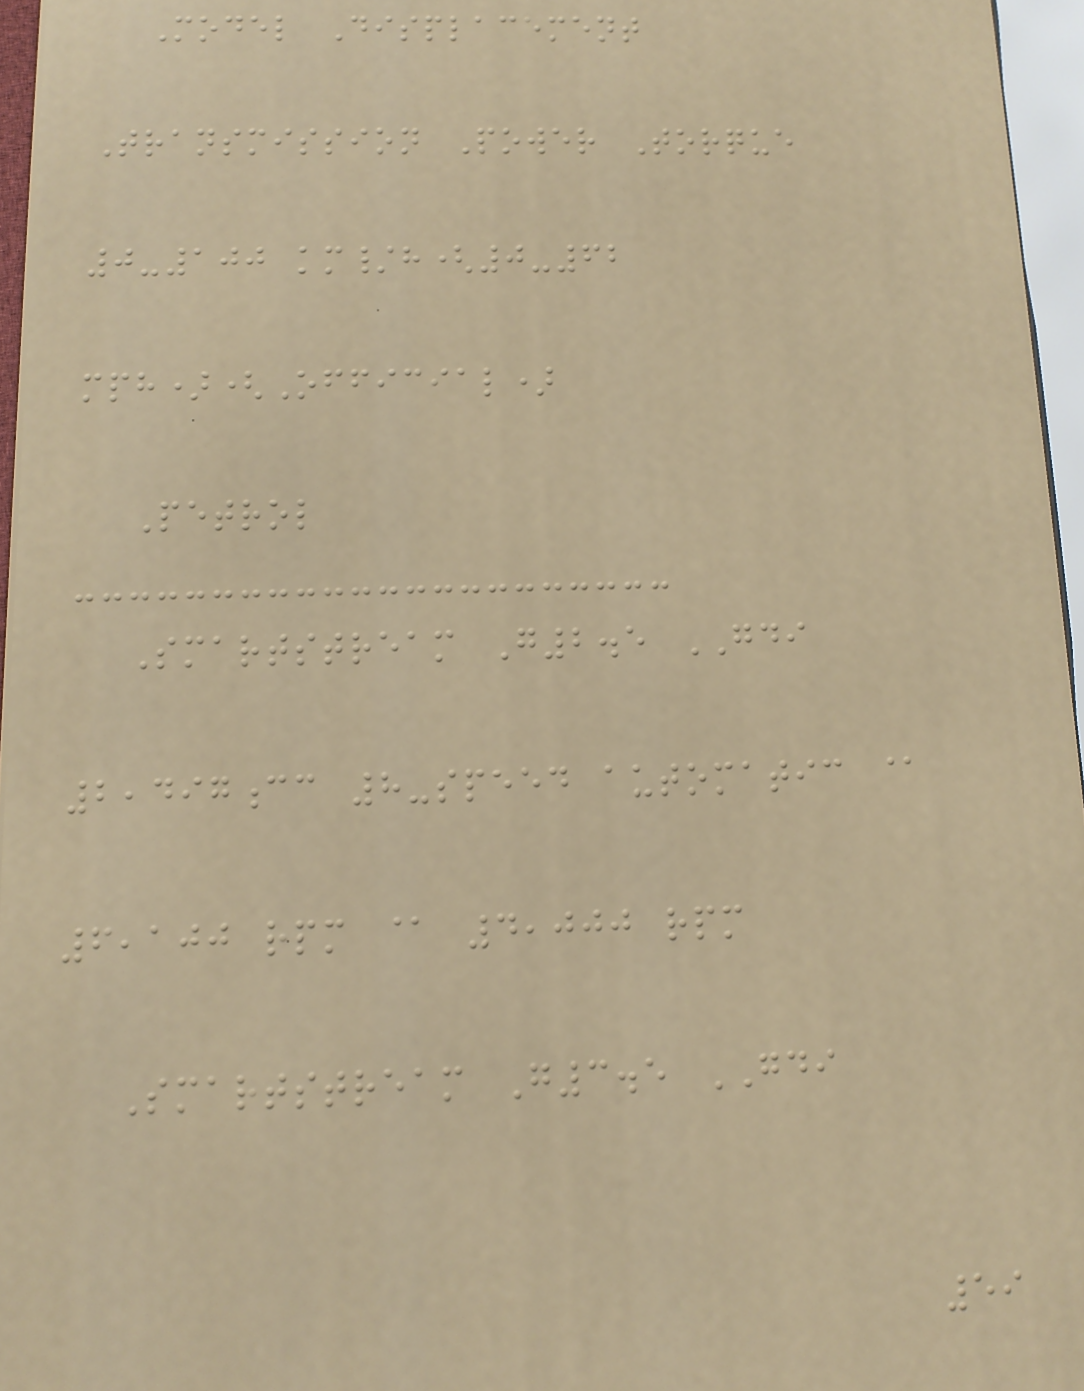Model Displacement
Transmission Power Torque
0-100 km/h(0-62
mph)(Official)
Petrol
Smartstream G2.5 GDI
2,497cc 8-speed automatic @
6,100 rpm @ 4,000 rpm
Smartstream G3.5 GDI
59
